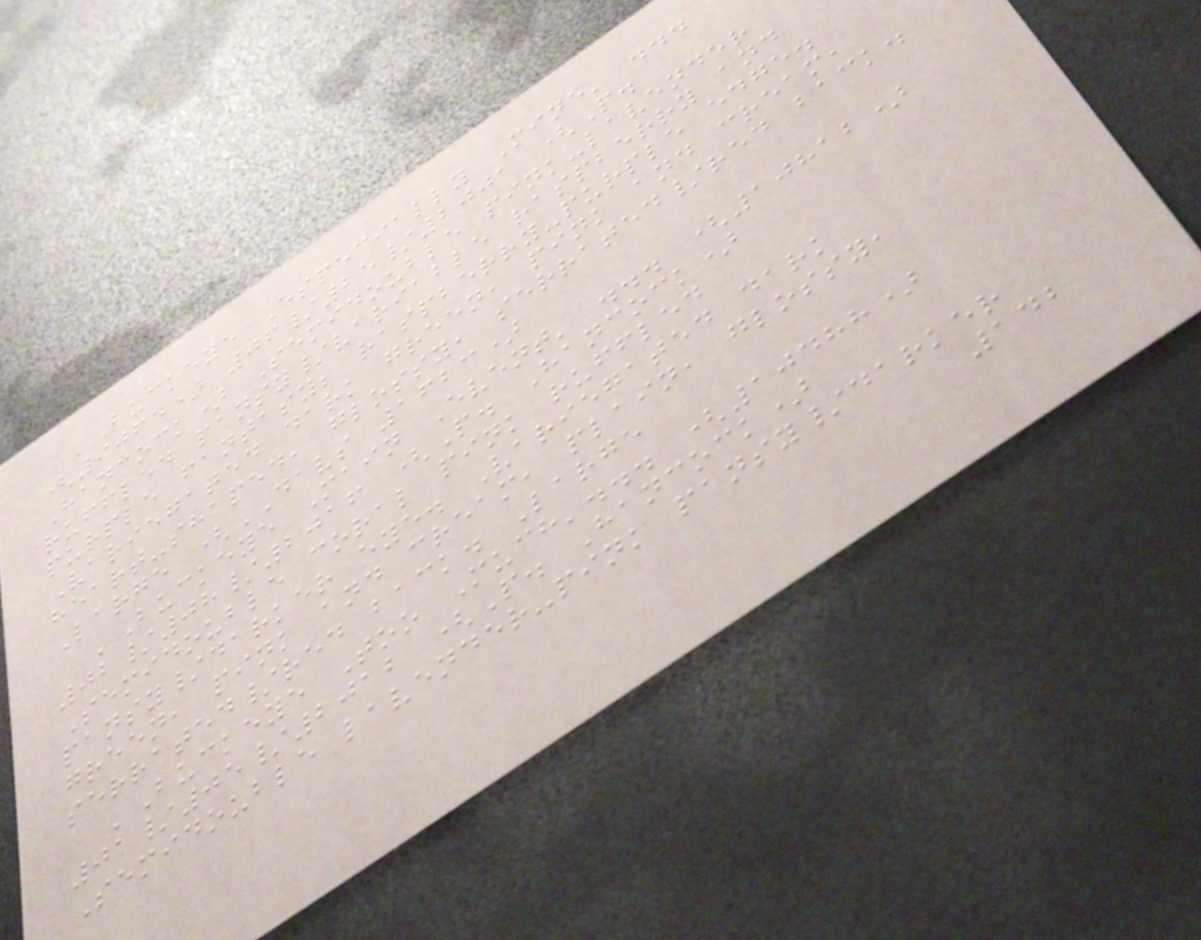'Buckeye Especially Mine' ...
(9065) 06/25/2001 (P.
Hancock) Semidouble pink-lavender
ruffled pansy/variable raspberry and
purple fantasy; raspberry-purple edge.
Variegated dark green, pink and cream,
heart-shaped, glossy, serrated/red back.
Large (DAVS 1623)
'Buckeye Main Event' ... (10812)
02/08/2016 (P. Hancock)
Semidouble coral pink ruffled
pansy/darker eye. Variegated dark
green, pink and cream, plain, glossy,
serrated/red back. Large
'Buckeye Too Much'... (10488)
01/05/2012 (P. Hancock)
Semidouble lavender-pink pansy/darker
142
